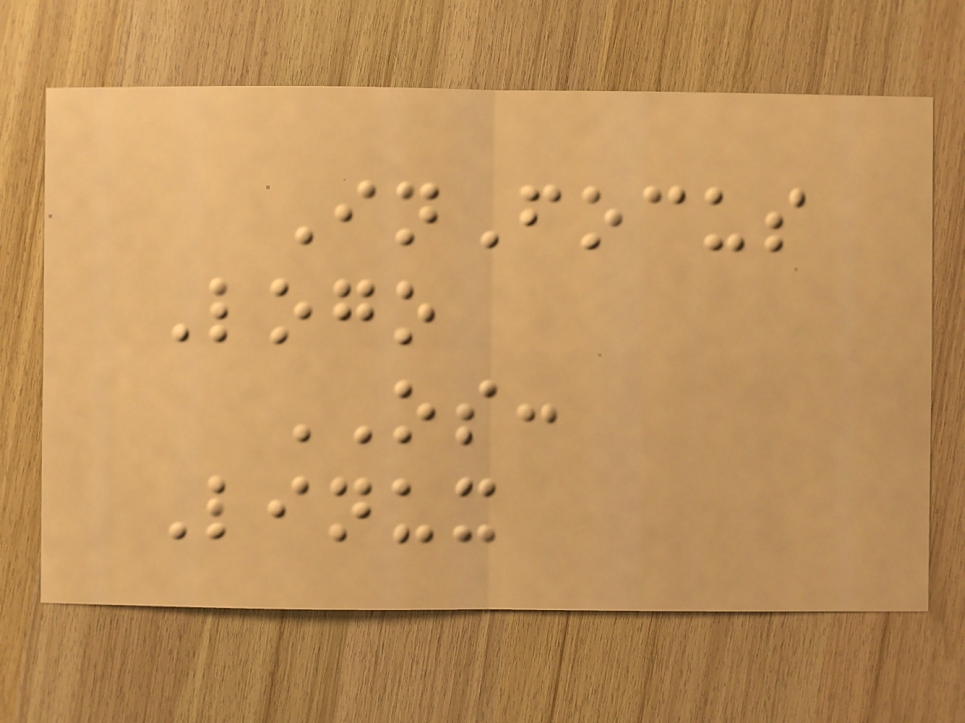InFocus
Logo
OS:
Linux
